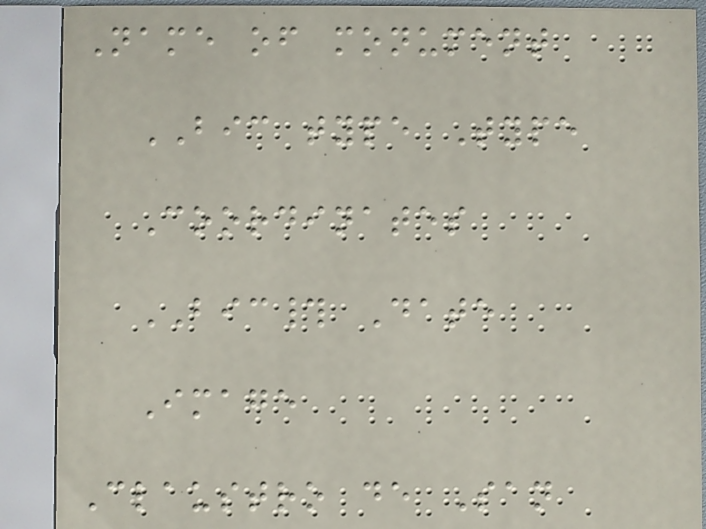Name of monument
BIC type Type
Coordinates
BIC# Date
Image
Claustro de San
